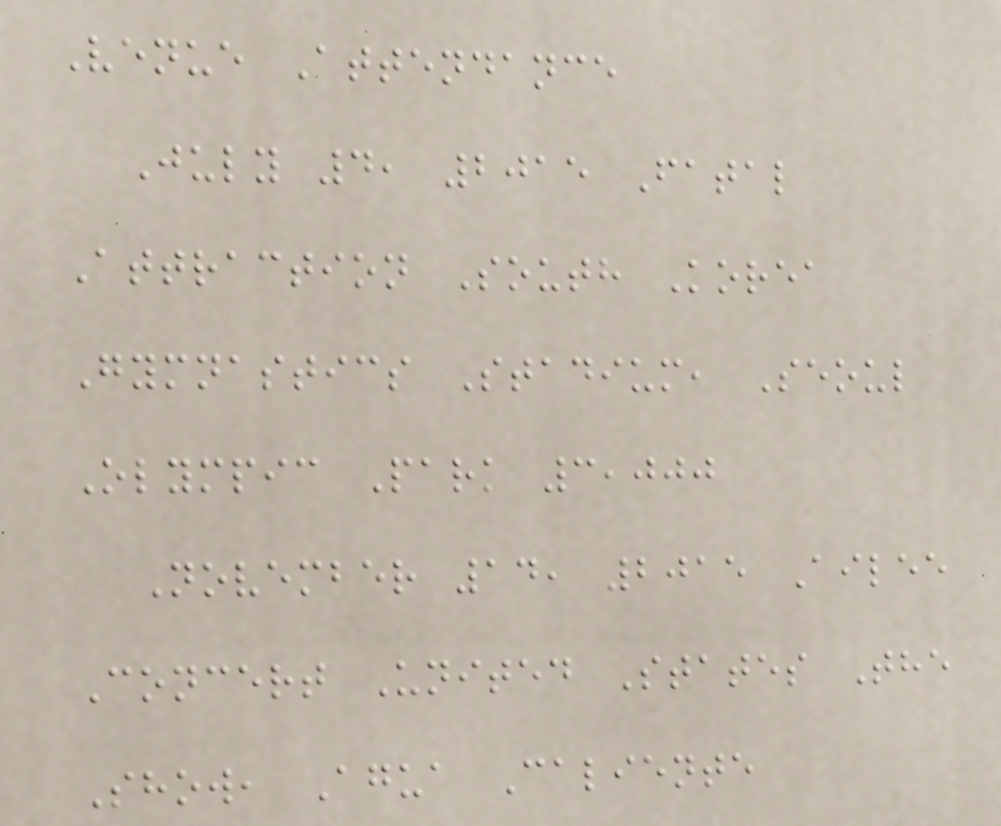Venue Attendance
July 4, 2015 Fatal
Attraction South Korea
Gymnastics Stadium, Seoul
Olympic Park 3,000
November 14, 2015 Ailee
Concert United States The
Show, Agua Caliente
